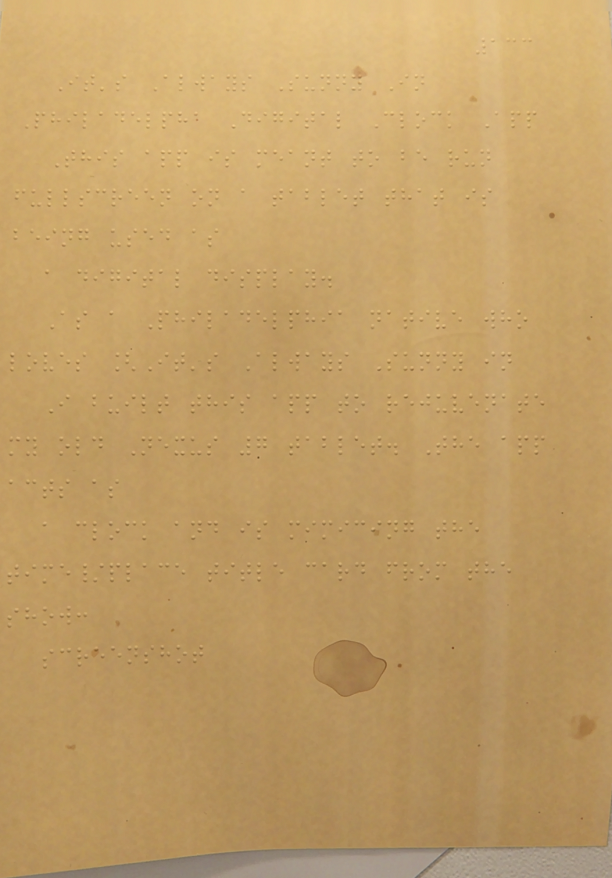133
It's Always Sunny In
Philadelpha Digital Clock App
This app is meant to be run
fullscreen on a tablet that is
being used as
a digital display.
As a Philadelphia native who
loves [It's Always Sunny in
I built this app to rejuvenate
my old Nexus 7 tablet. The app
acts as
a clock and is mimicing the
time/place title card from the
show:
screenshot
